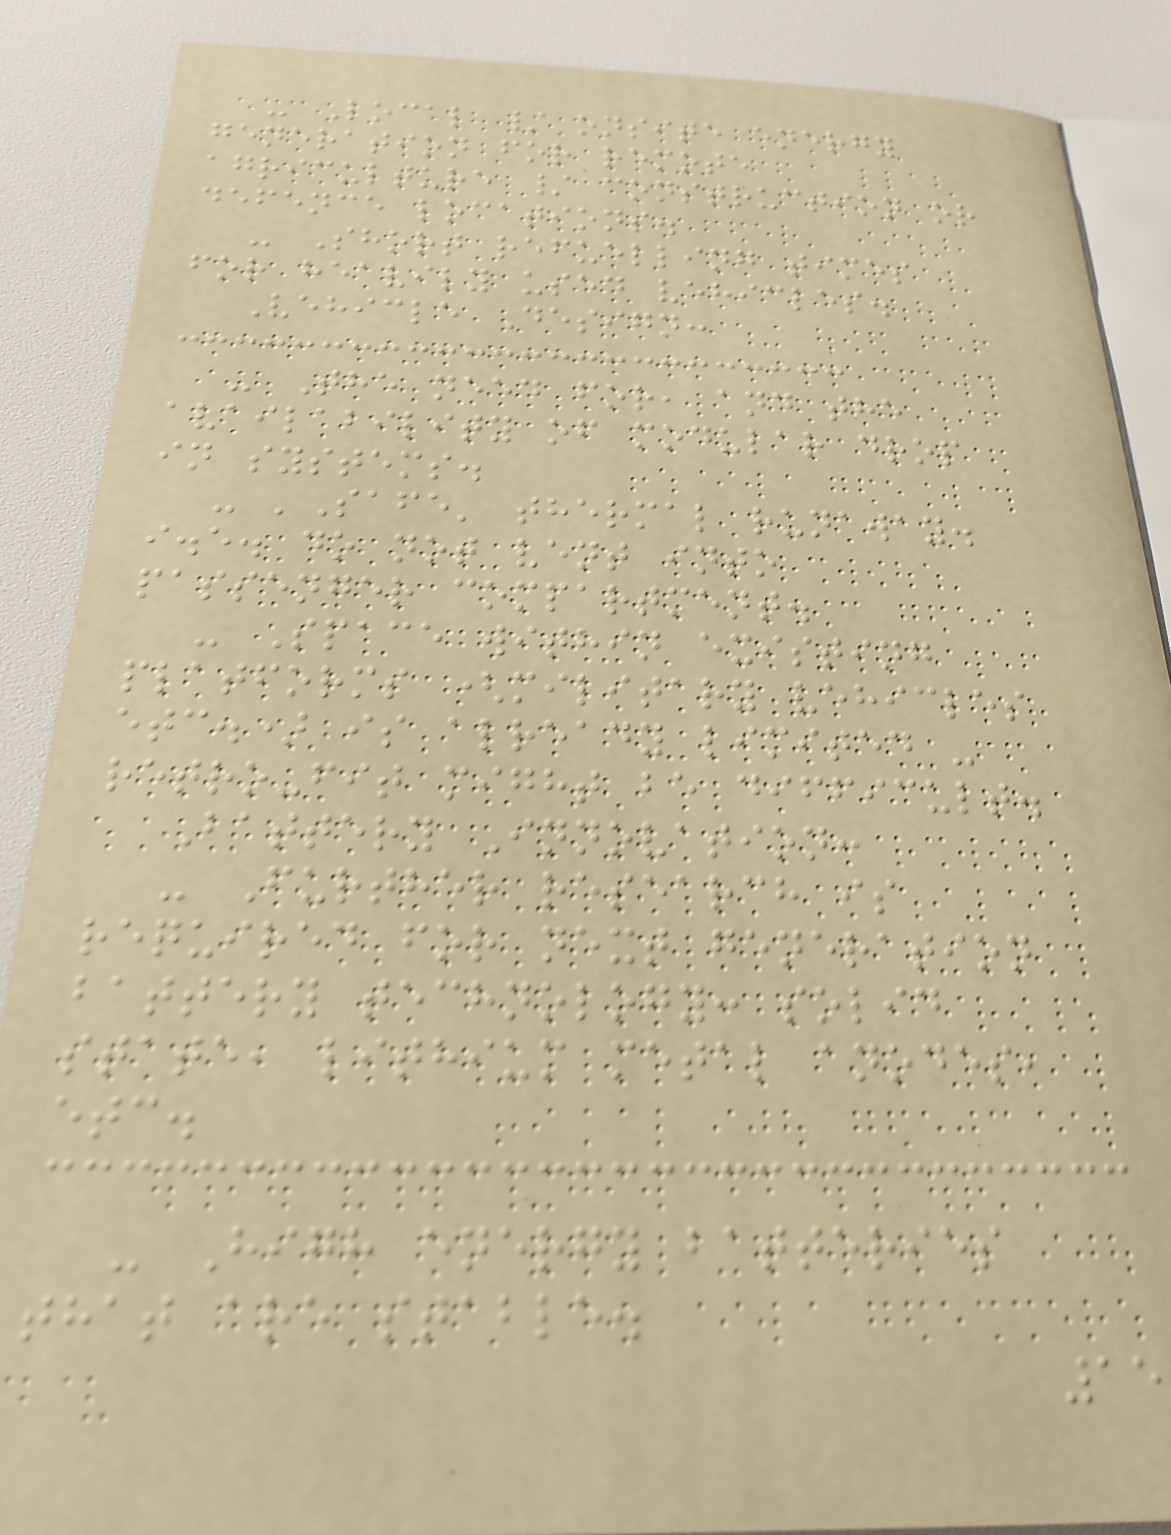- Local / onsite energy
generation for remote
agriculture / construction or
defence locations.
- Short refuelling times
for heavily used vehicles.
Vehicle Design:
- The need for, and the
availability of modular drop
in systems.
- 'Safe' thermal runaway.
i.e. do not vent into
passenger compartment.
- Space within existing
platforms (military vehicles
etc.) is already limited -
retro-fit might be difficult.
Battery Innovation:
- Further research is
required for next generation
battery technology: solid
state, lithium metal anodes,
etc.
- High energy batteries
that are stable.
15
